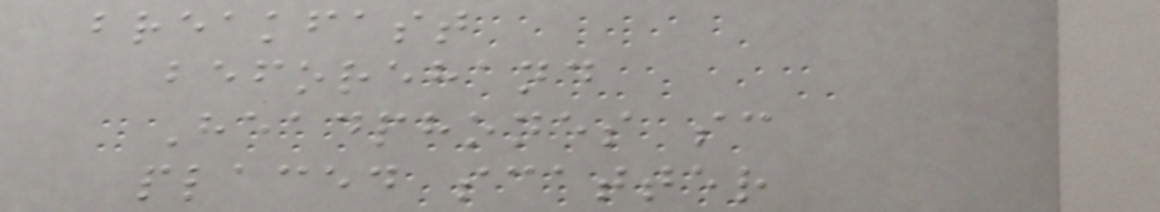breakfast
beforehand
Headphones sc
placed scatter
